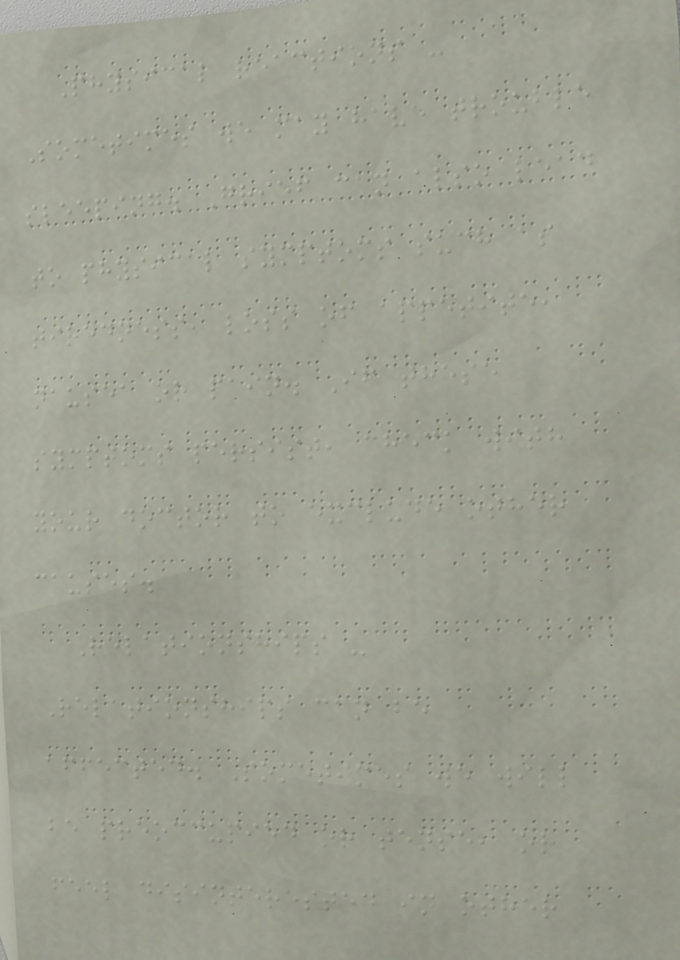Physical reactions -
Sometimes we may have trouble
sleeping. Grief can also lead
to physical symptoms such as
tiredness, loss of appetite,
nausea or pain. If these
symptoms persist, check with
your doctor to exclude other
causes.
Relationships -
Relationships can be
affected. Sometimes we will
be preoccupied or tense, or
feel disinterested in other
